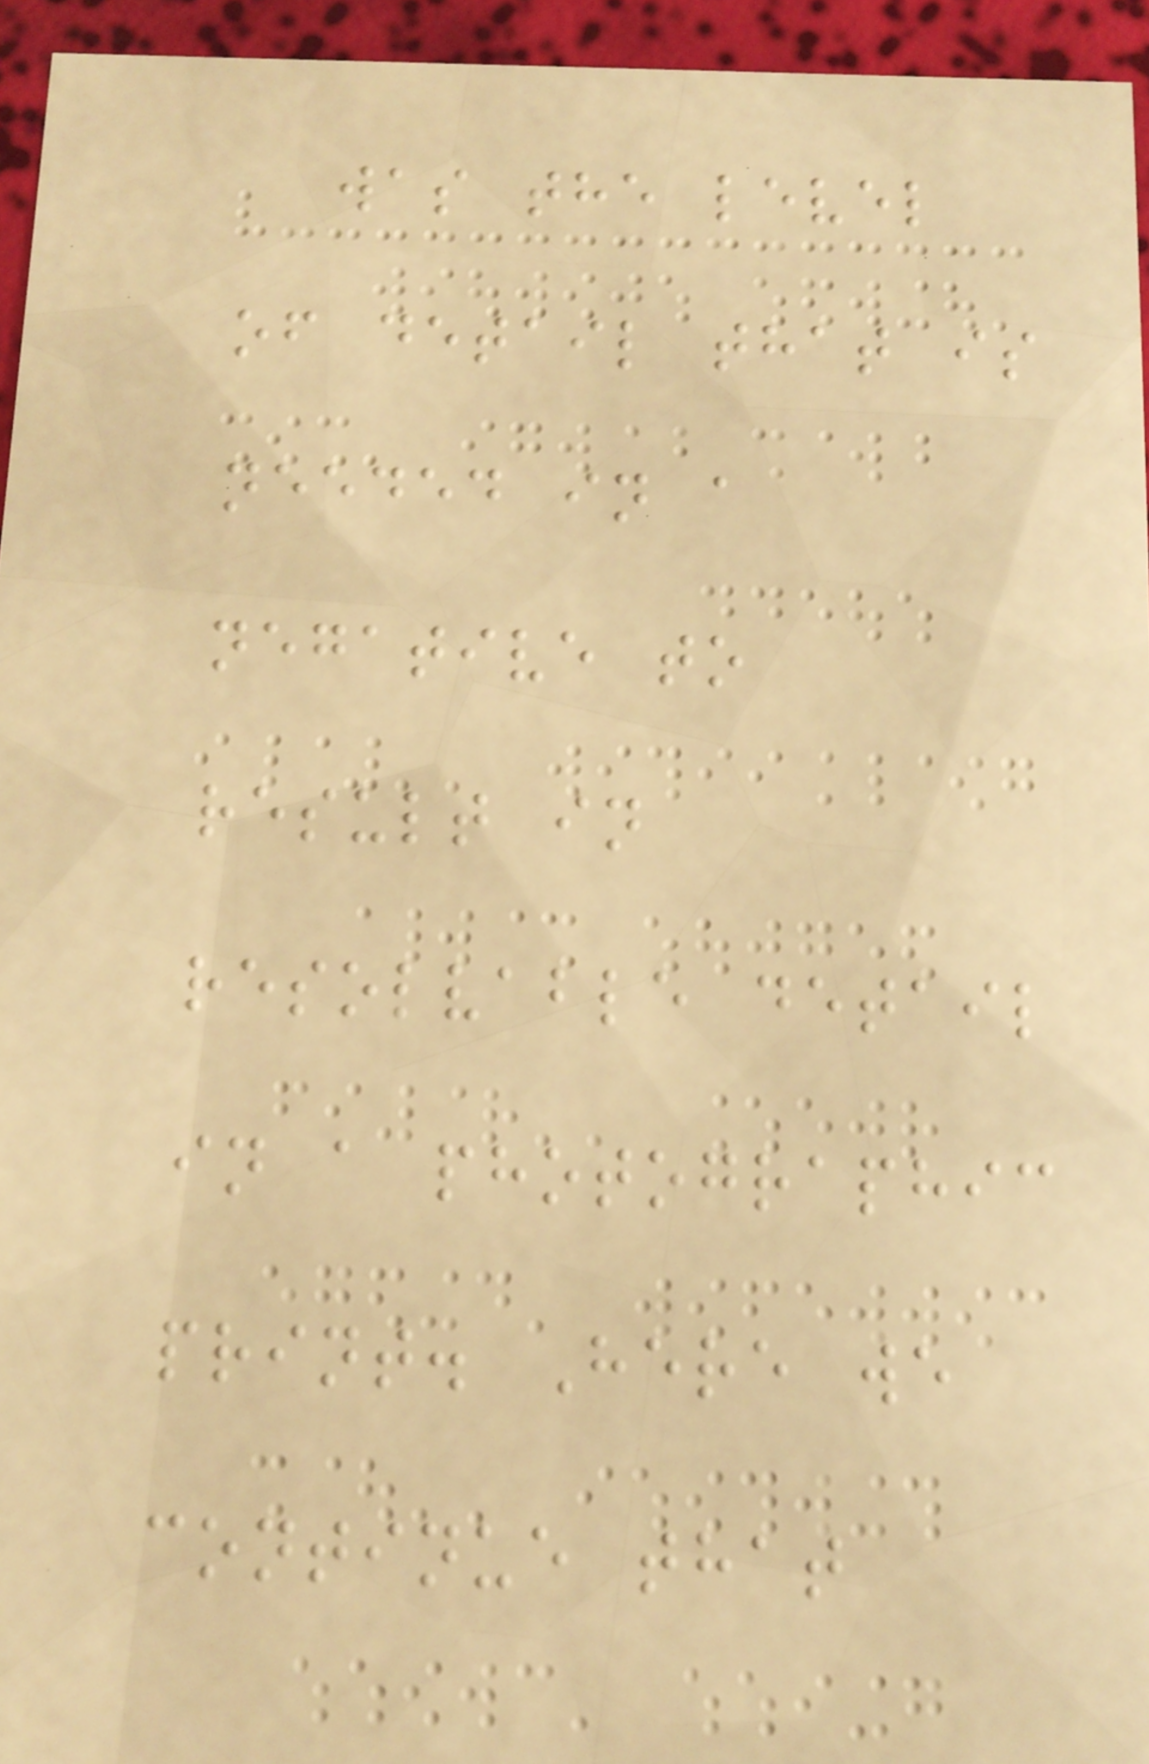was the level
of detail that is
needed in a
negative to
result in
resolvable detail
in a photographic
print. Here we
continue that
